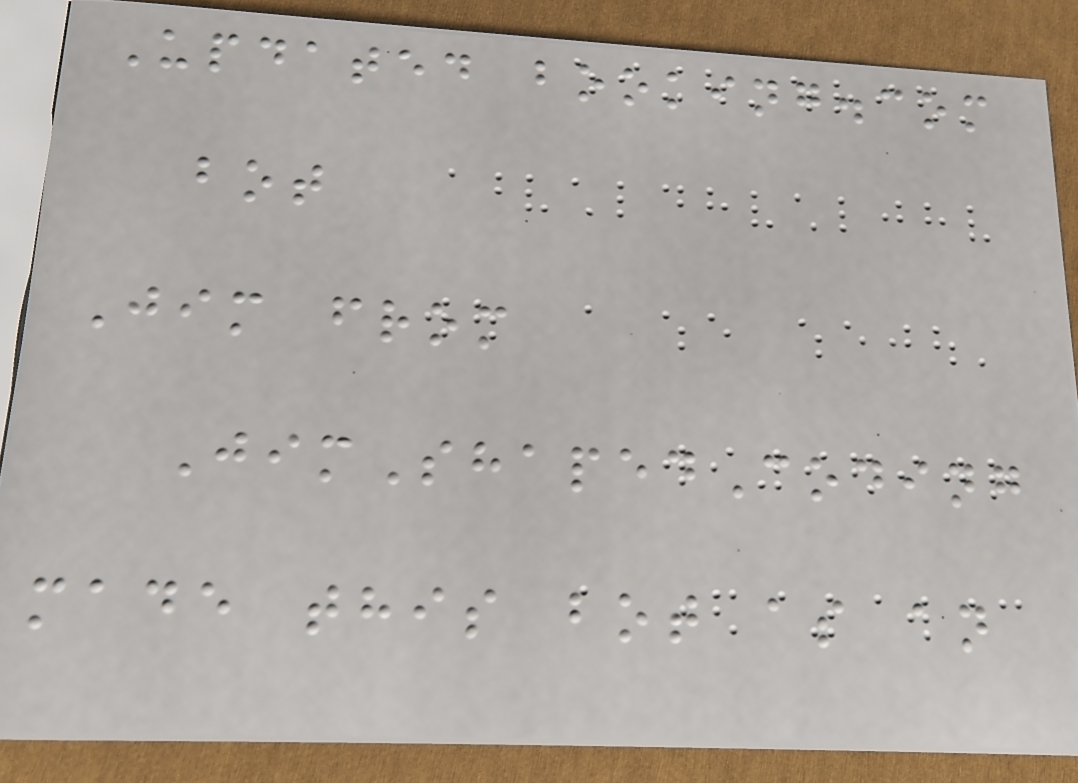Updated booking.com
bot
Jim from
JimShapedCoding
made this bot as an
